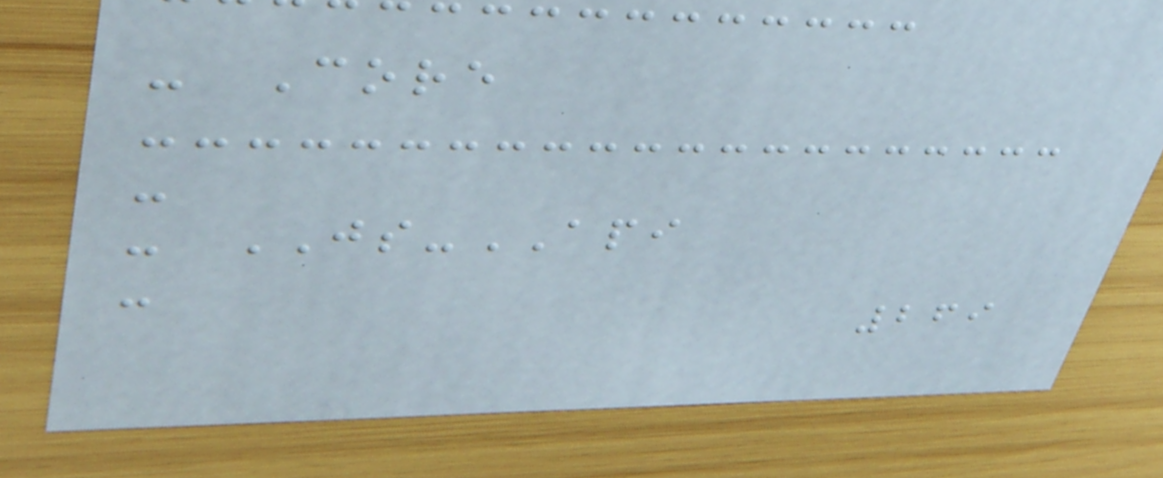- Core
-
- JS-API
-
269
